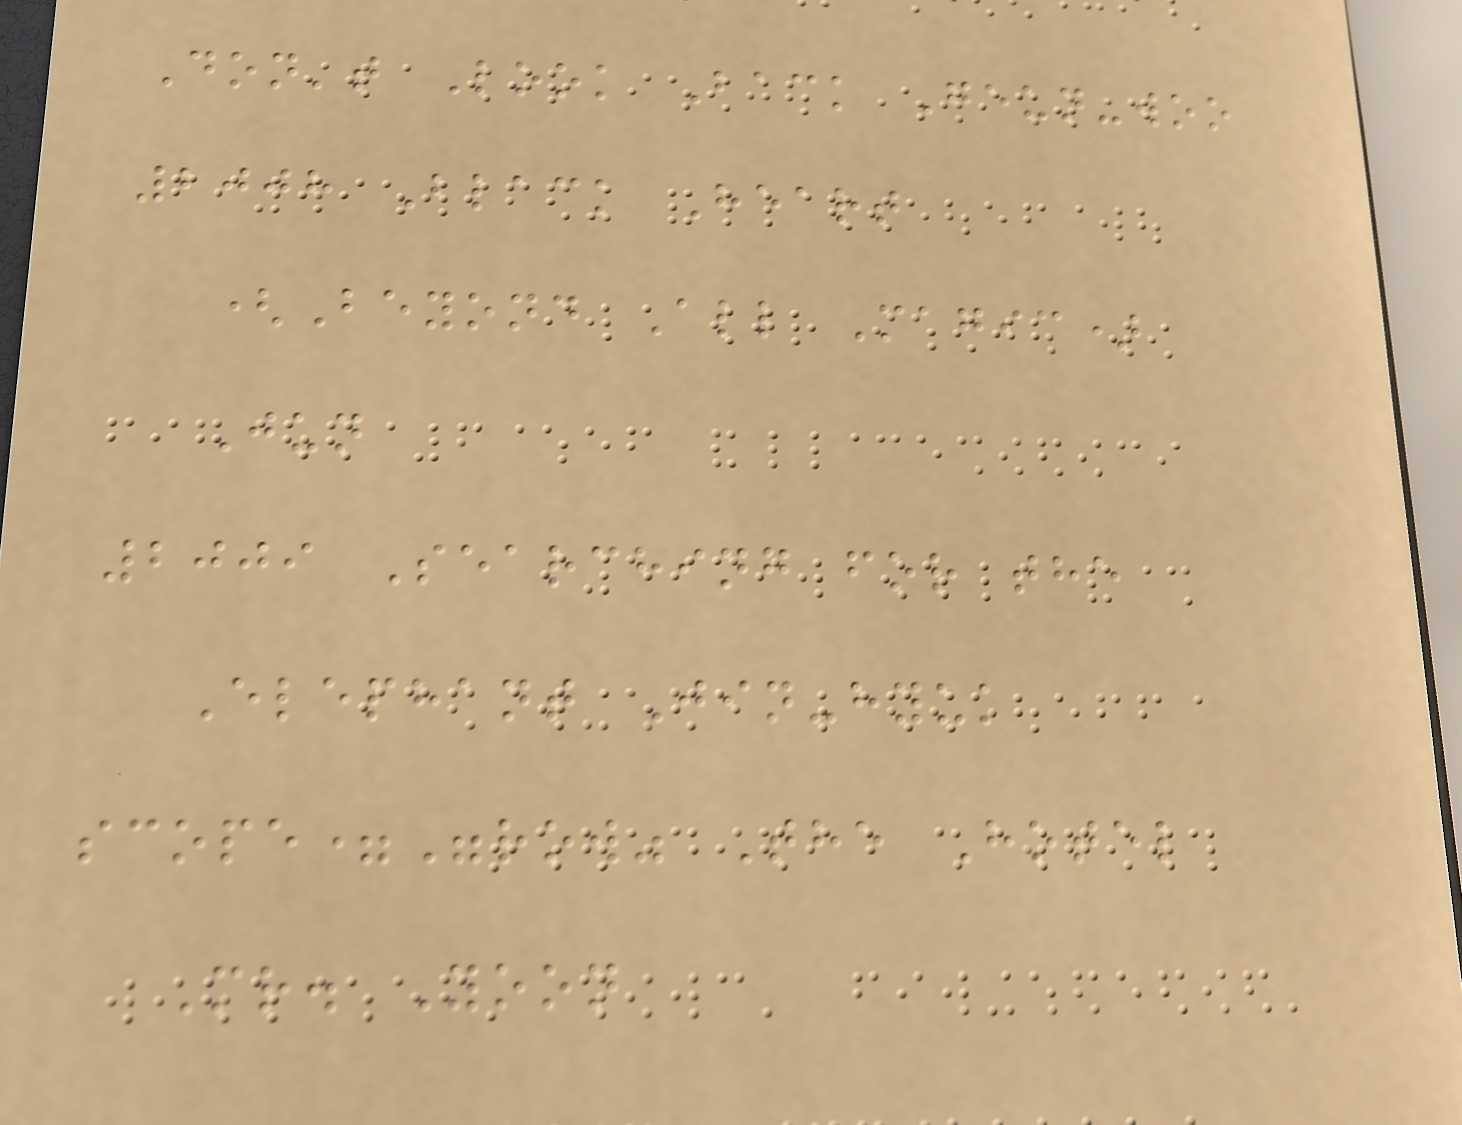Don't Look Back Geun-woo
2008 Black Heart
(Beyond All Magic)
Jun
2009 Searching for the
Elephant Jin-hyuk
scope="row" The Hotel
Mr. Yoon
